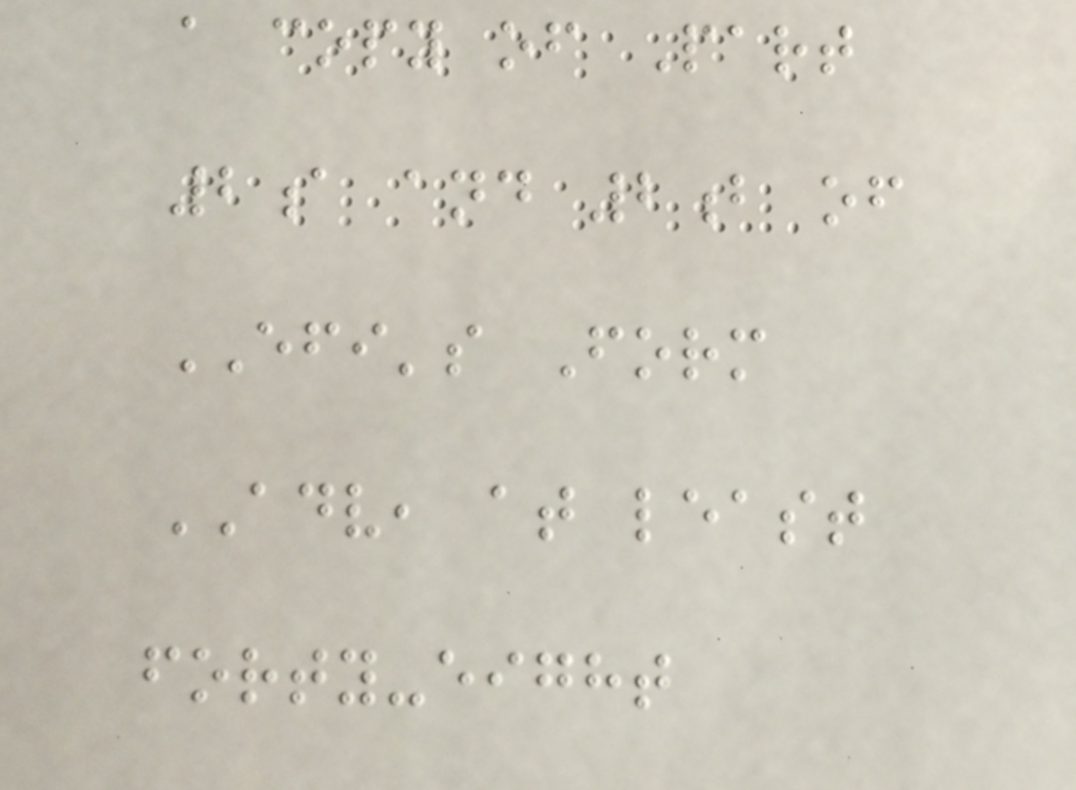a copy of Part
2a and 2b of
EFI's Form
ADV, at least
forty-eight
